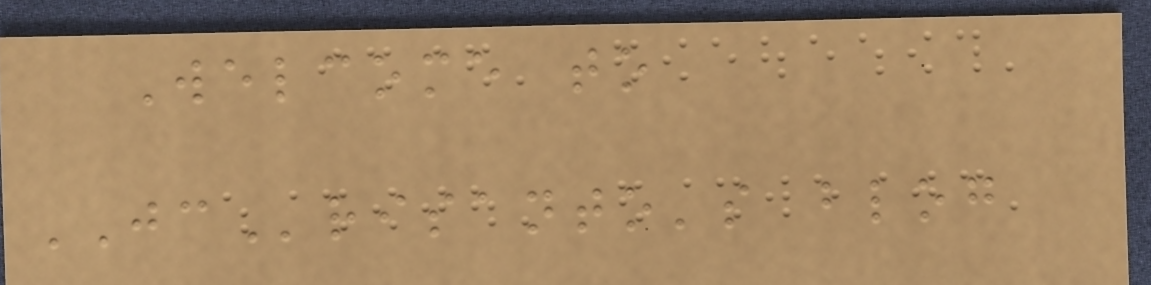Welcome to
JCrisanto's blog
